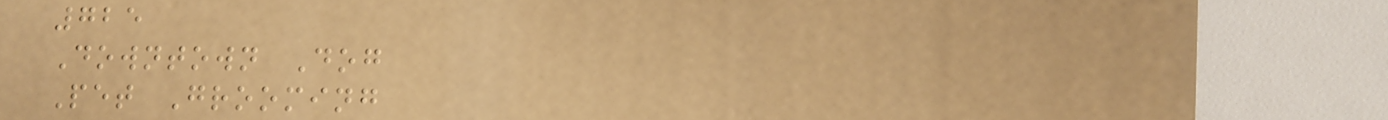725
Downtown Dog
Pet Grooming
